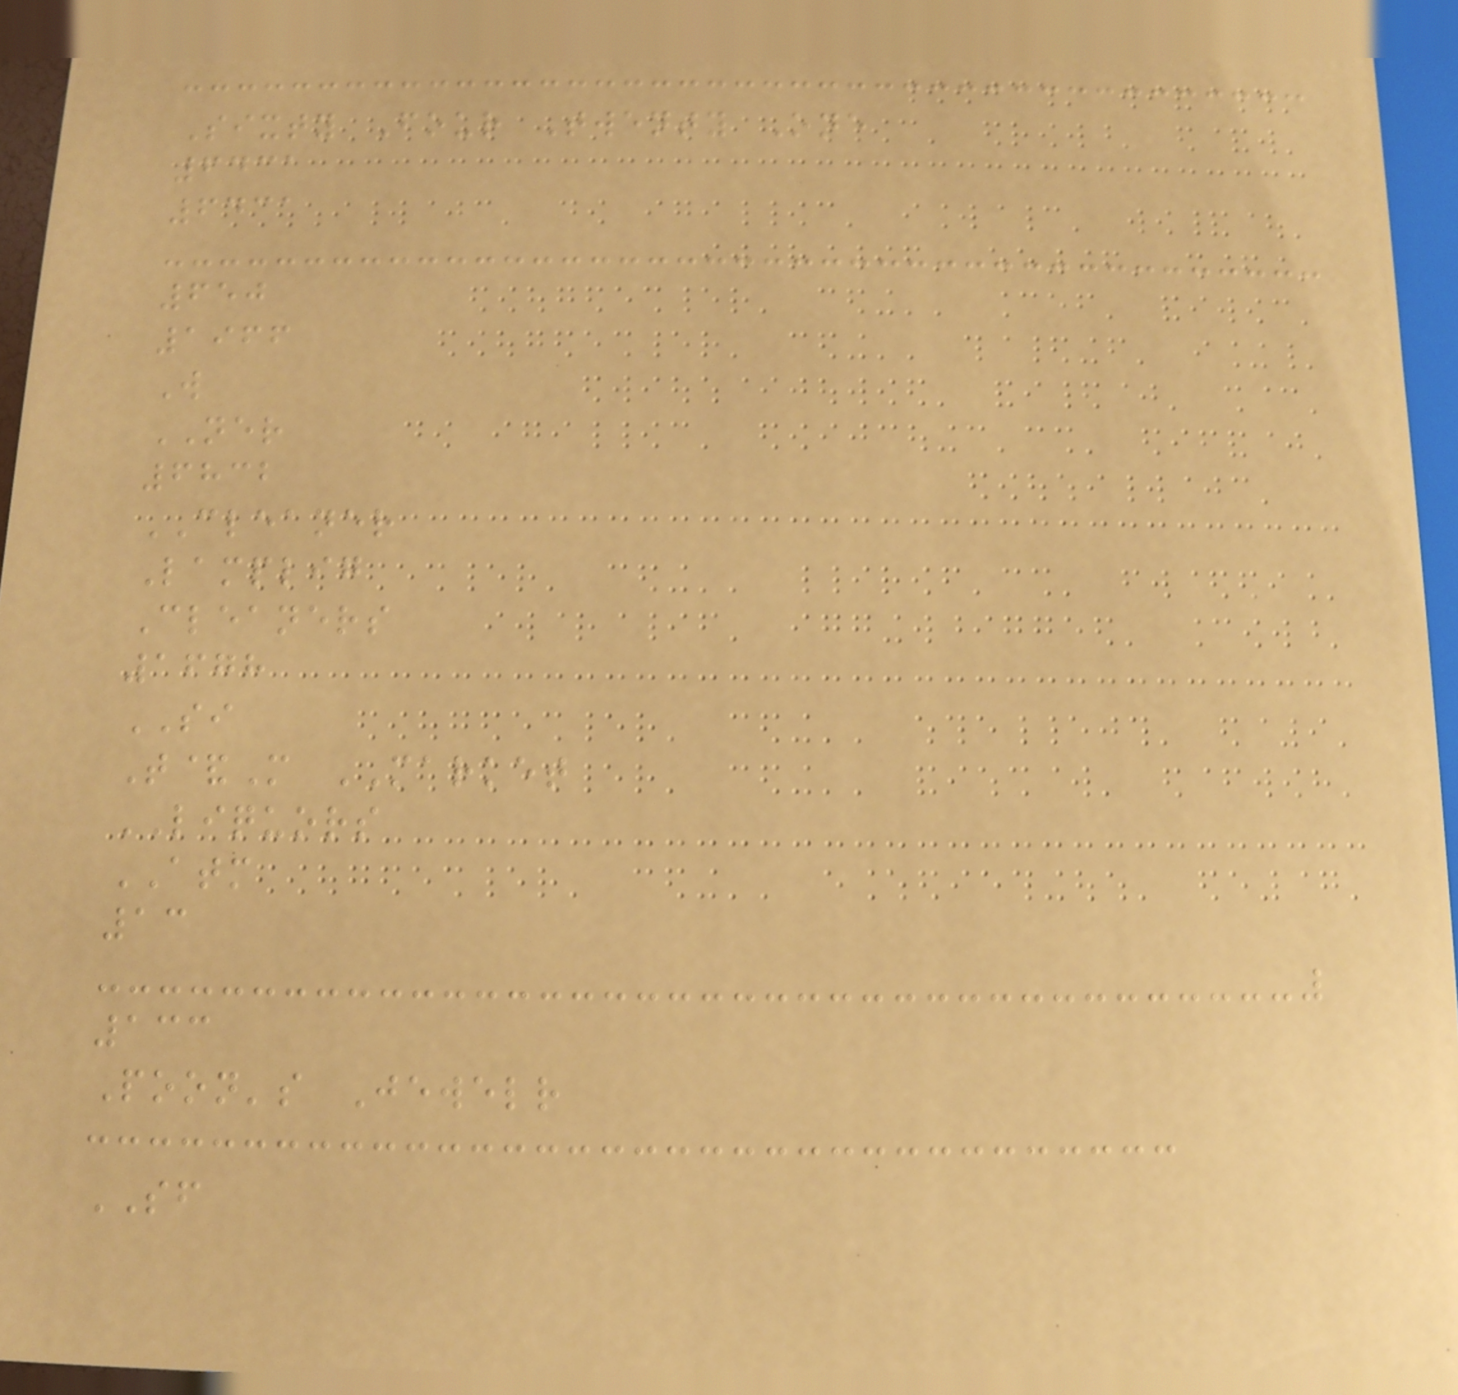Sixty Four Twenty One
6431
6431
650
1966
W
NER
6832
CLEANER
Lamplig
Cleaners
1678
SI
T&M MARKET
LIQUORS
ATM
13
133
Poon's Jewelr
SF
